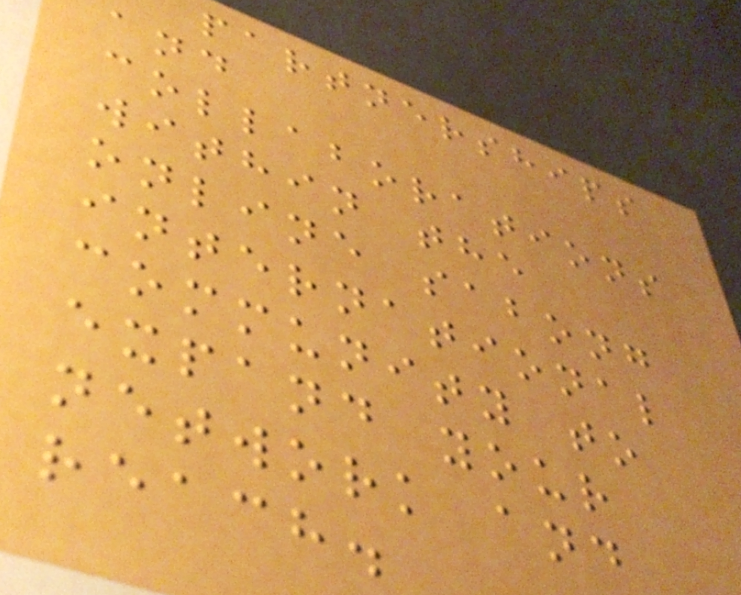partnerships
and
collaborations
within the
online sabong
international
community to
expand your
network and
reach.
